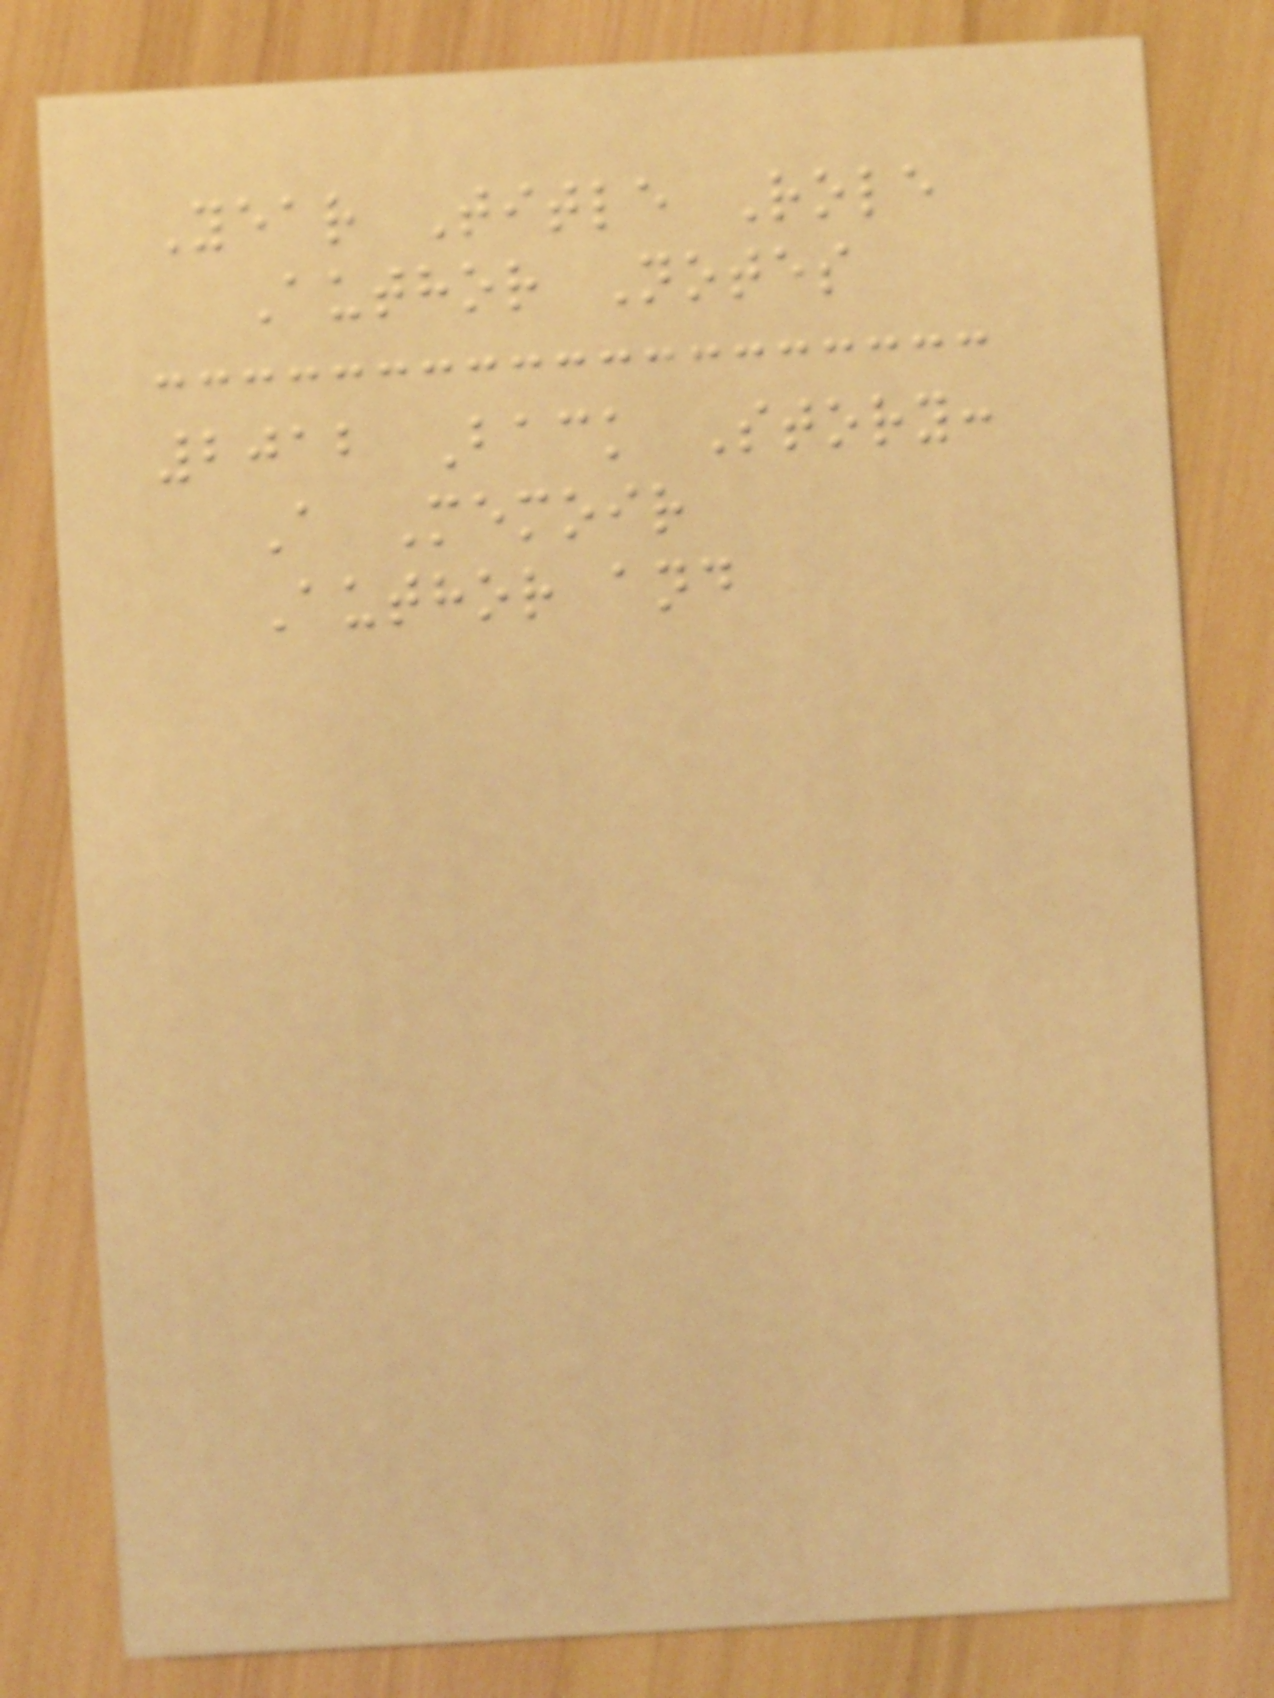Year Title Role
Author Notes
2012 Back Story:
A Memoir
Author and
